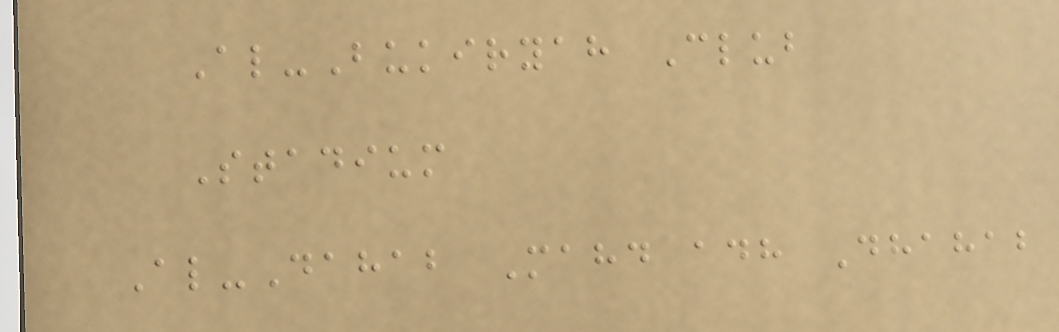Al-Bukiryah Club
Stadium
Al-Dahab Mahd adh Dhahab
